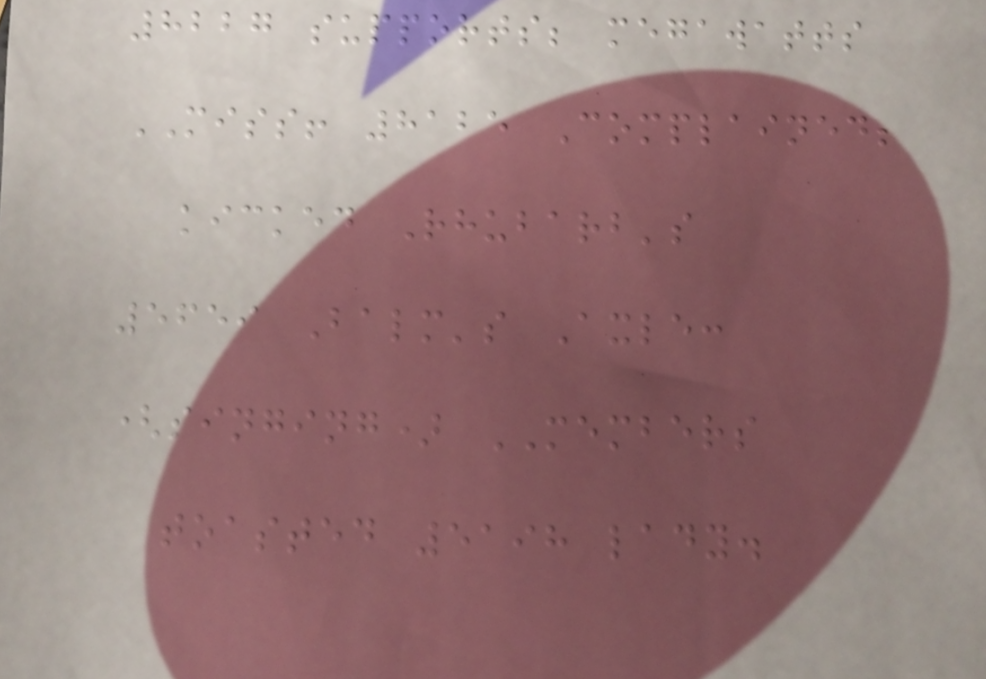8227 supports; megawatts
MISS! 8125 Complained;
kicked Rhubarb's
5659 Balm's Axle:
(singing) MEMBERS
toasted 5198 lady.
